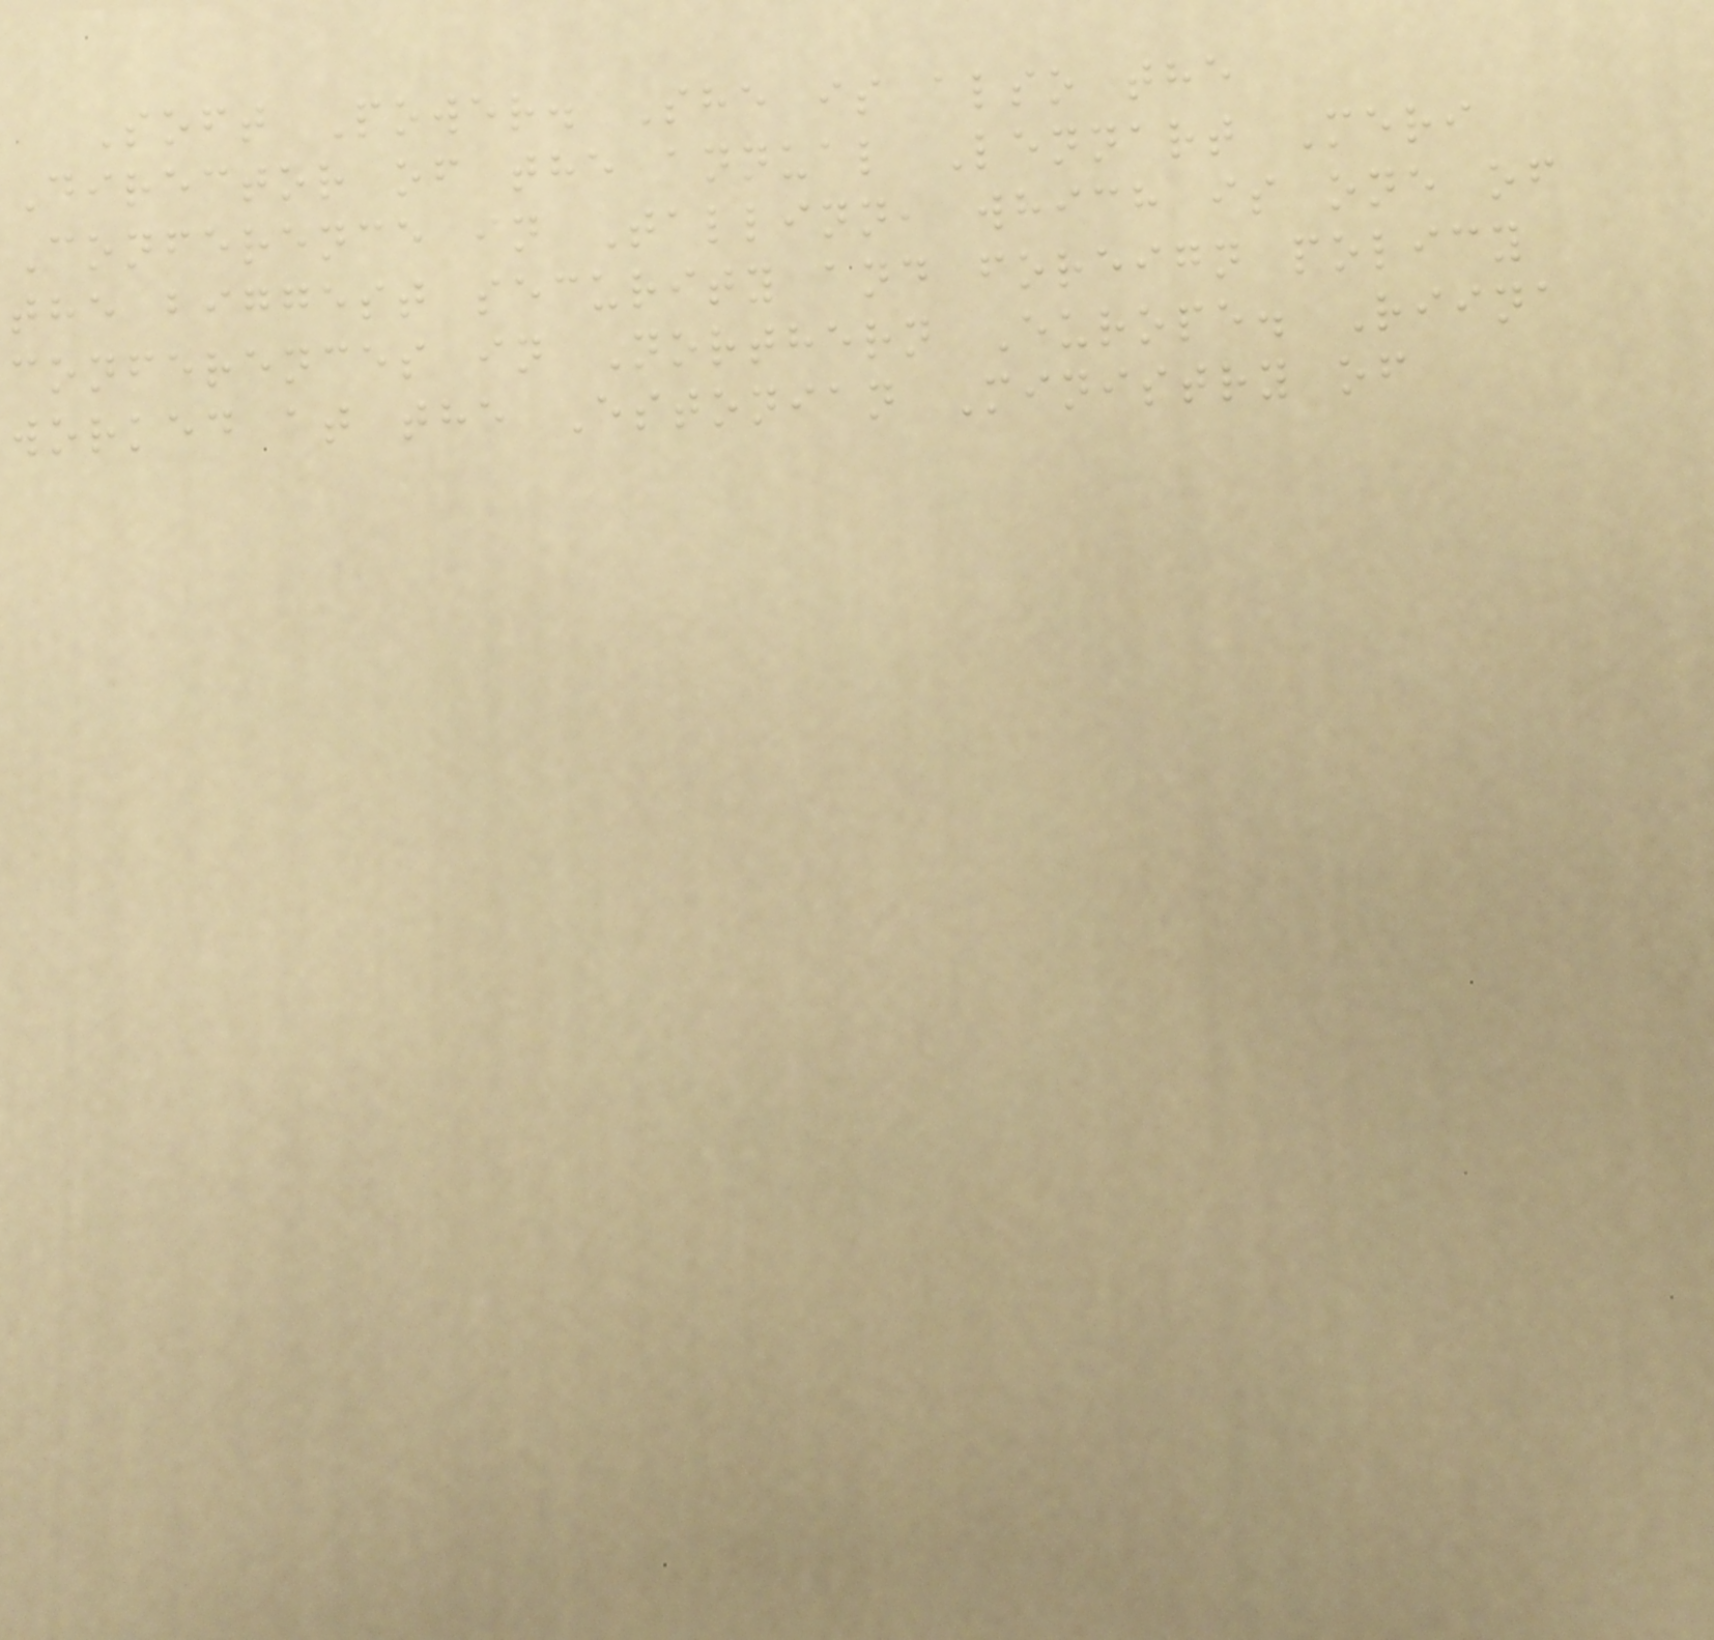Soft Power. She is also the
Director of the annual Lennart Meri
Conference in Tallinn, which is one of
the biggest security and foreign policy
conferences in Northern Europe. Riina
worked at the Estonian Ministry of
